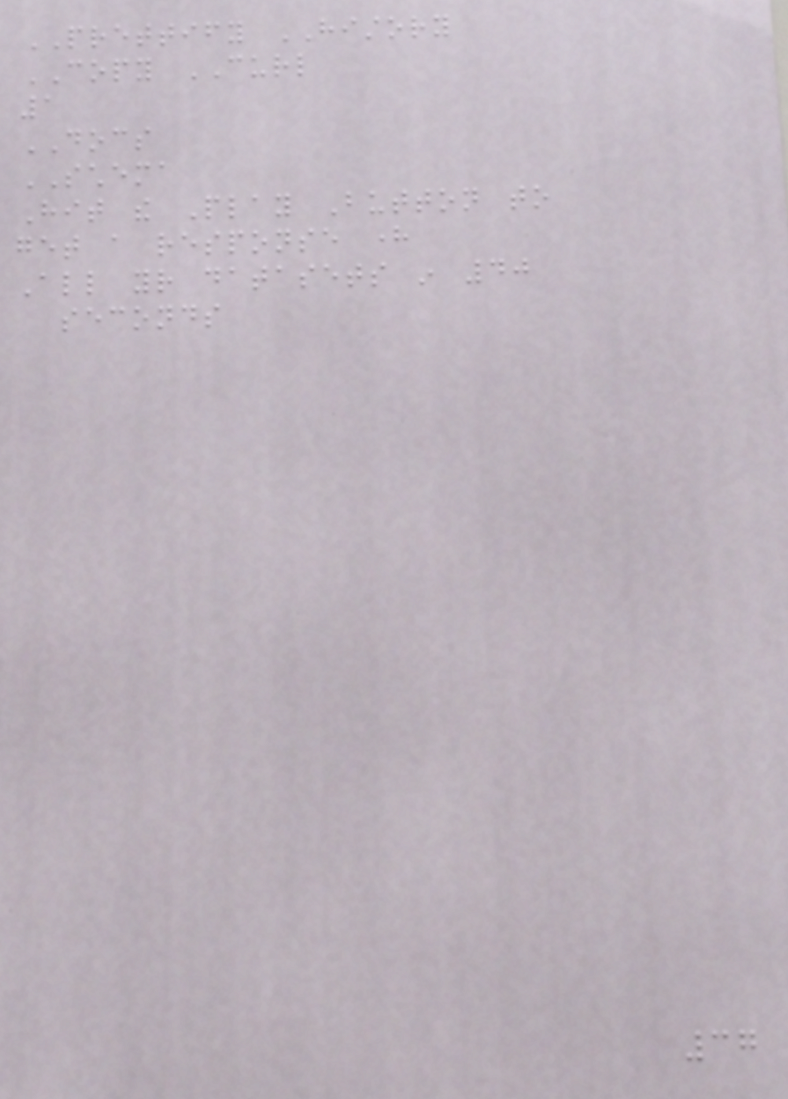PRETTIFY HISTORY
COPY CURL
1
DOCS
SCHEMA
Hit the Play Button to
get a response here
All your datasets in 40
seconds
37
